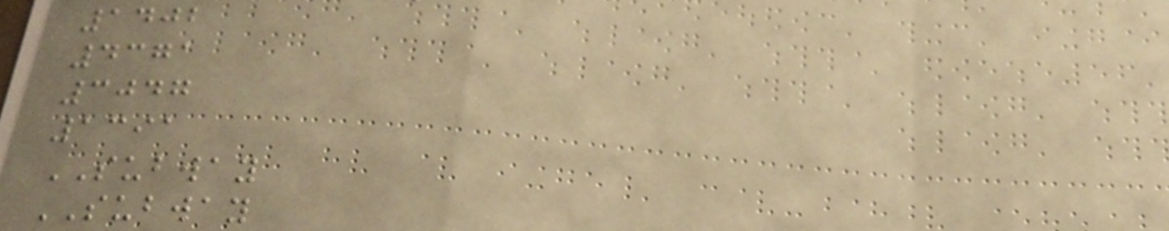1402
4371
3047
1391
SUBWAY
SUBWAY
